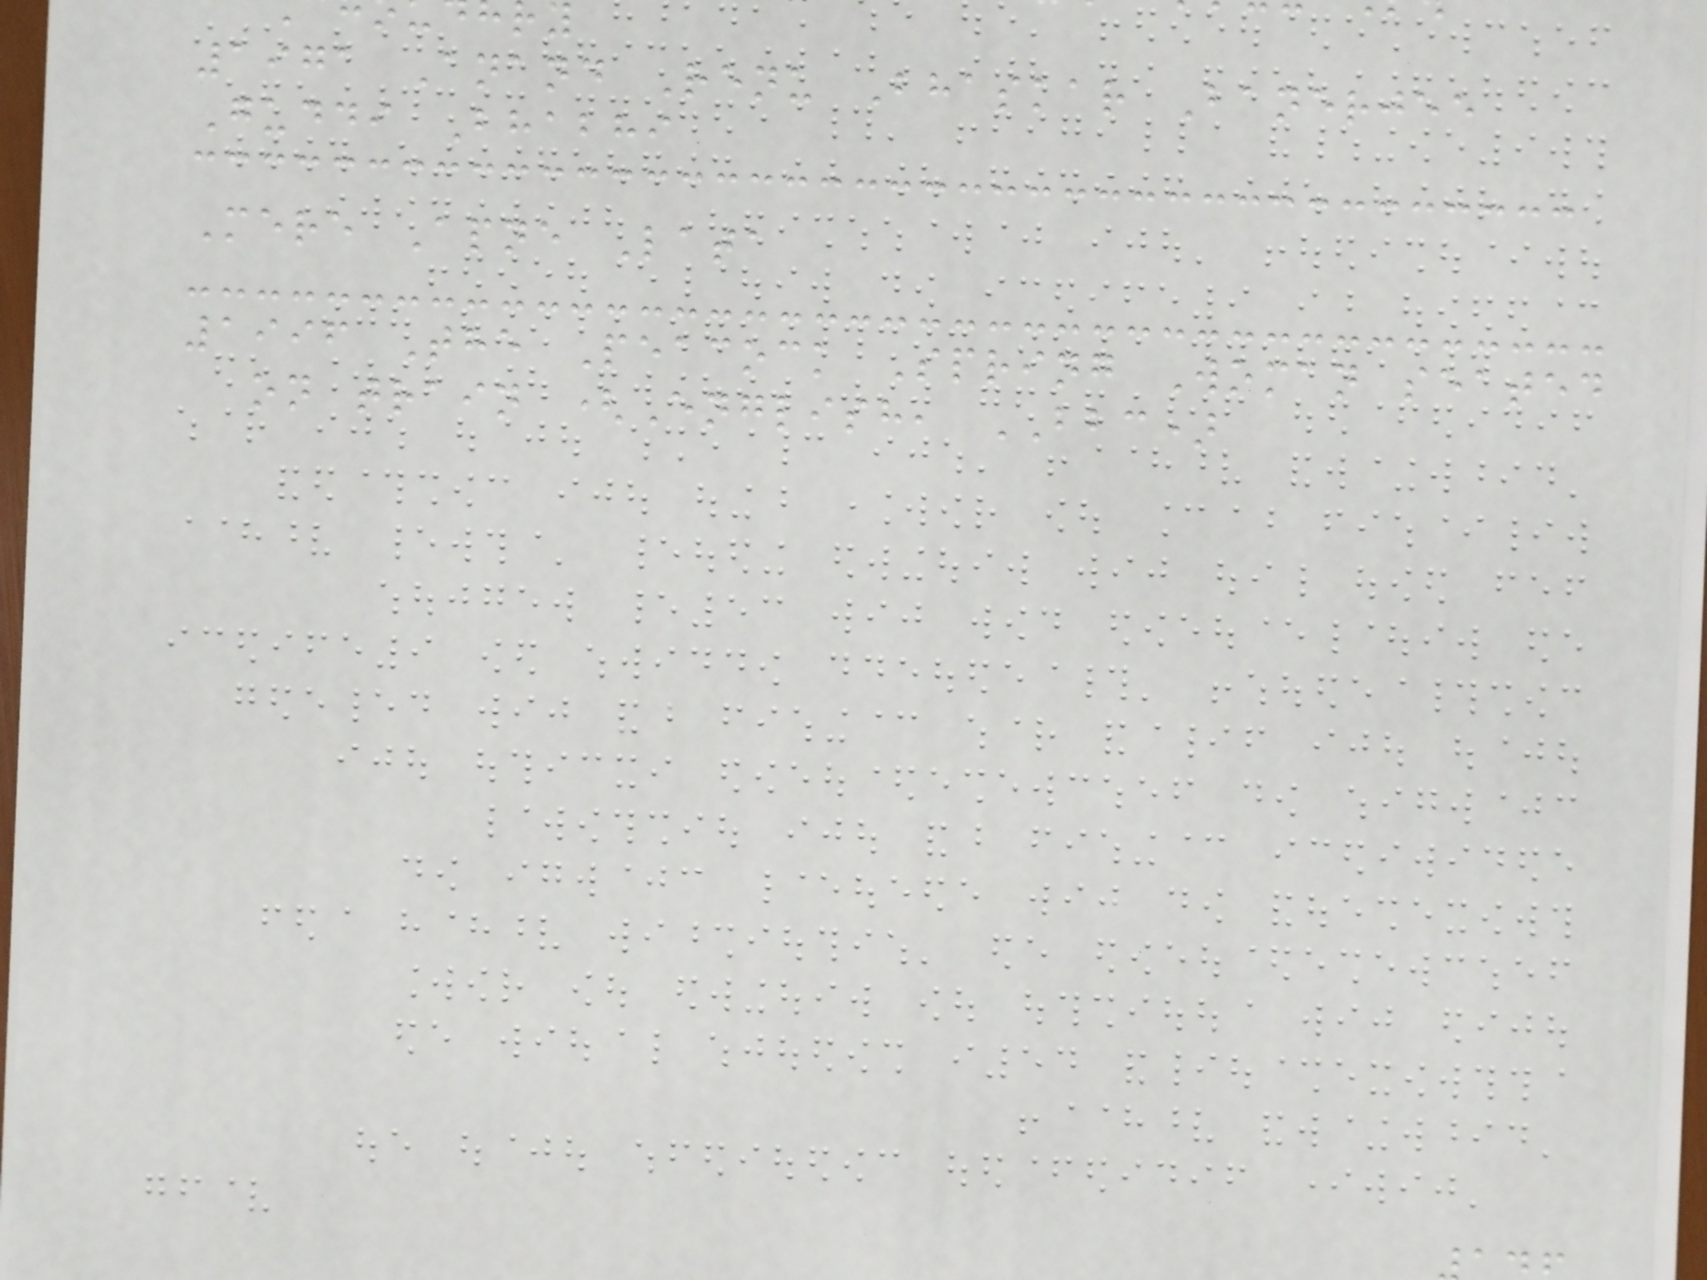1971 Anand Renu Bhaskar Banerjee
Guddi Bhabhi
Mere Apne Lata
1996 The Peacock Spring Woman seated
on train (English, BBC)
